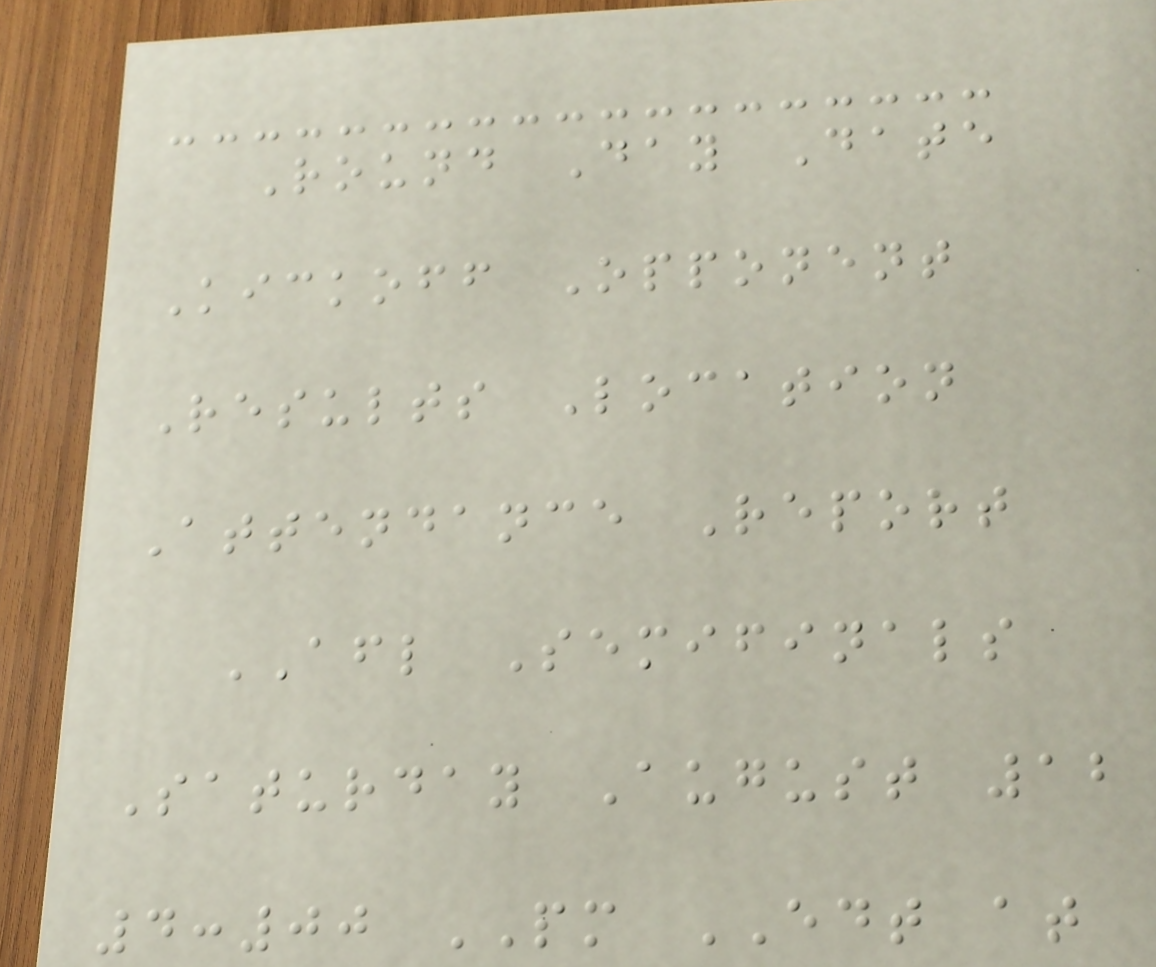Round Day Date
Kickoff Opponent
Results Location
Attendance Report
AFL Semifinals
Saturday August 12
4:00 PM EDT at
